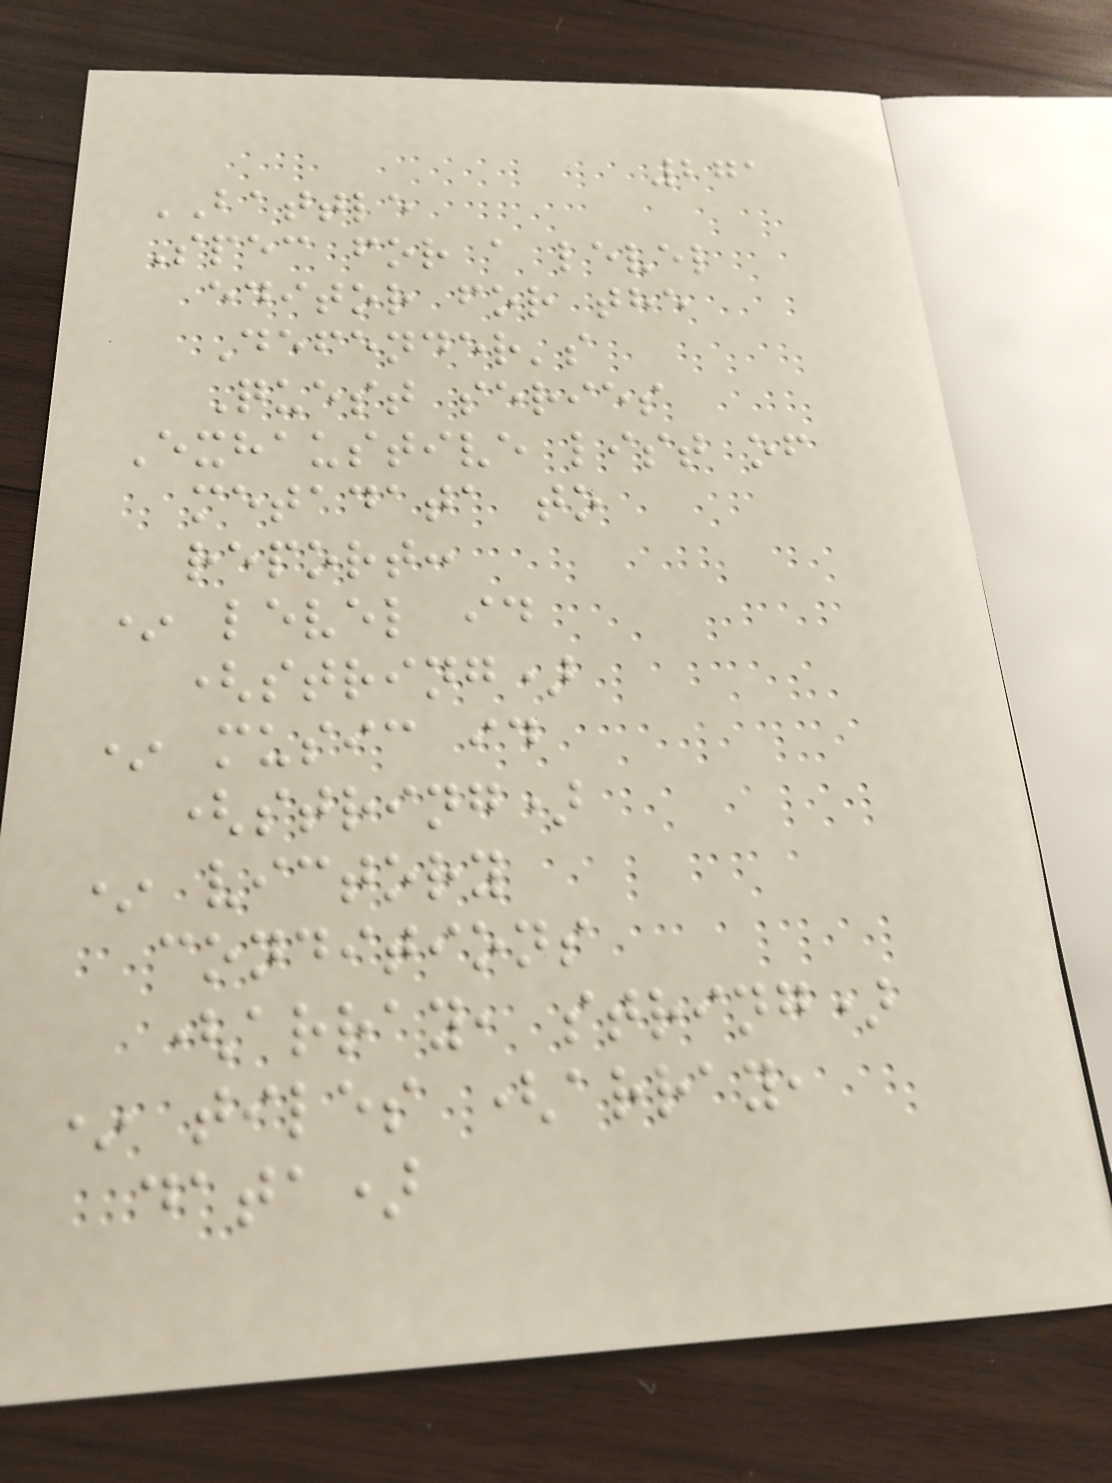271
BATTLE
Spec for a level
editor for the
Defender's
Quest series
Exhaustive list of
metadata to
report:
* level id
(string)
* music id
(string)
* victory
conditions
(array, string)
* tiles (array,
data)
